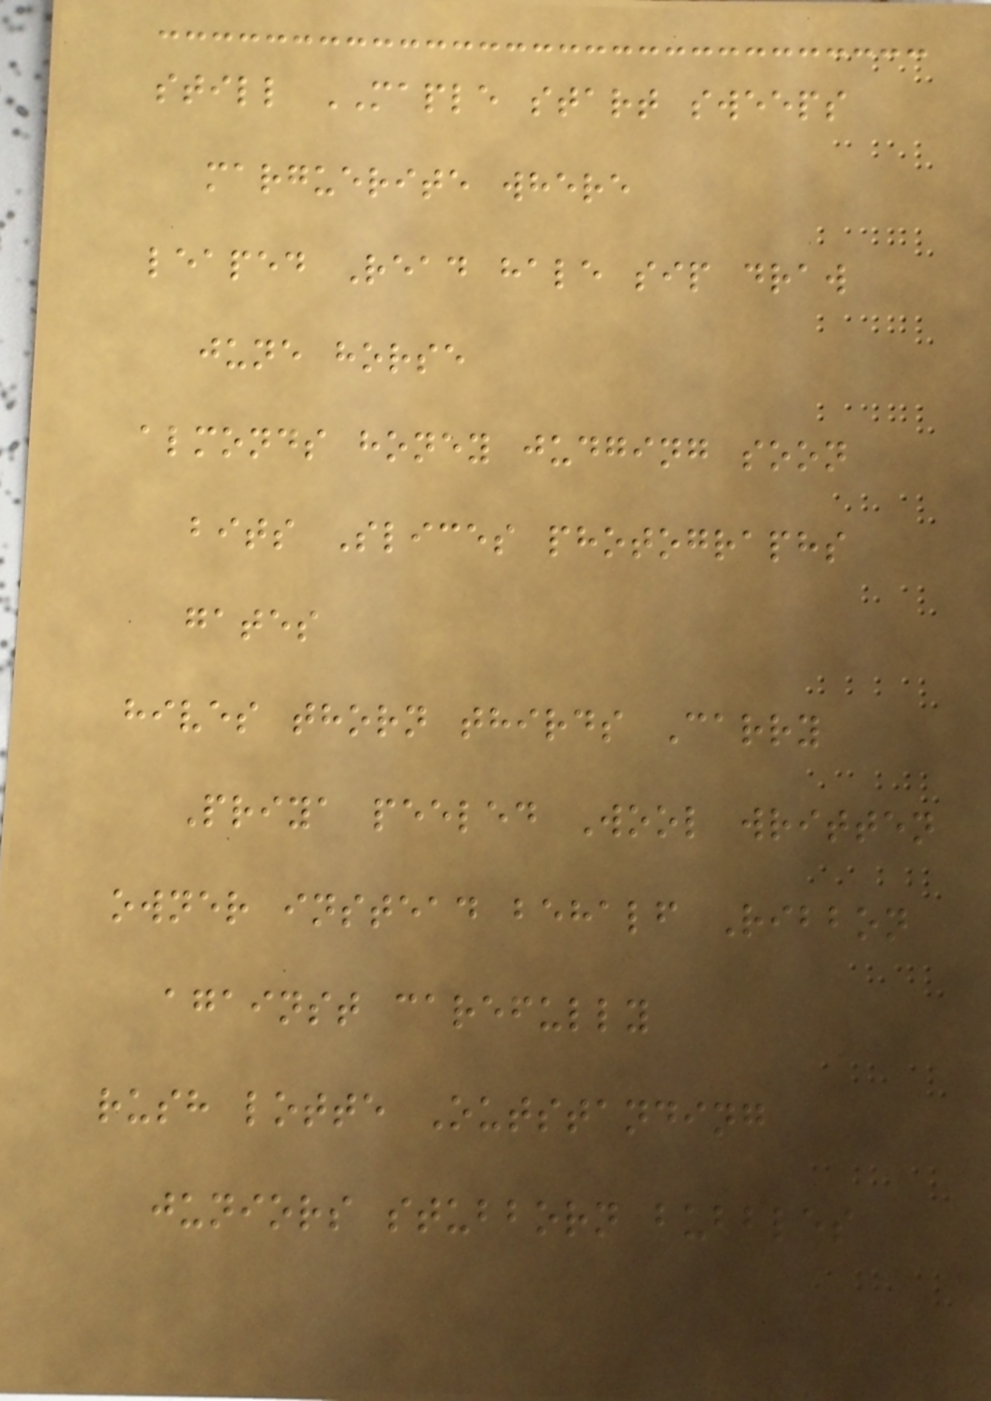still MAPLE start sweeps
marguerite where
leaped Read hale sip draw
june horse
almonds honey judging soon
bits Slices photographs
gates
hives thorn thirds Carry
Priya peeled Wool written
owner instead behalf Ribbon
against carefully
rush lotte Outstanding
juniors stubborn bubbles
